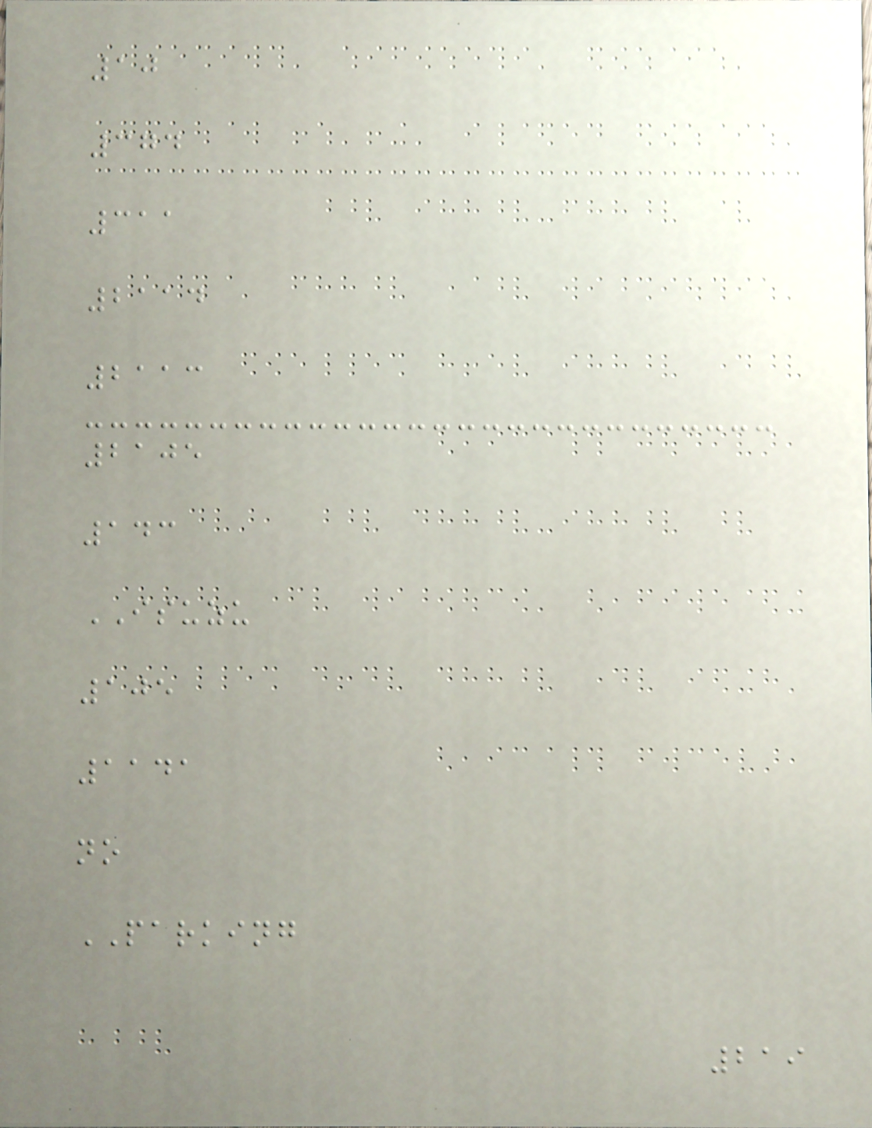10
374
311
2114
2113
2105
143
ISUZU
105
1141
no
PARKING
219
